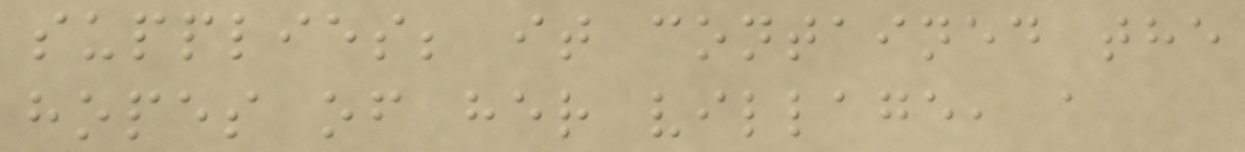supplies; it contained the
hopes of her village, a
